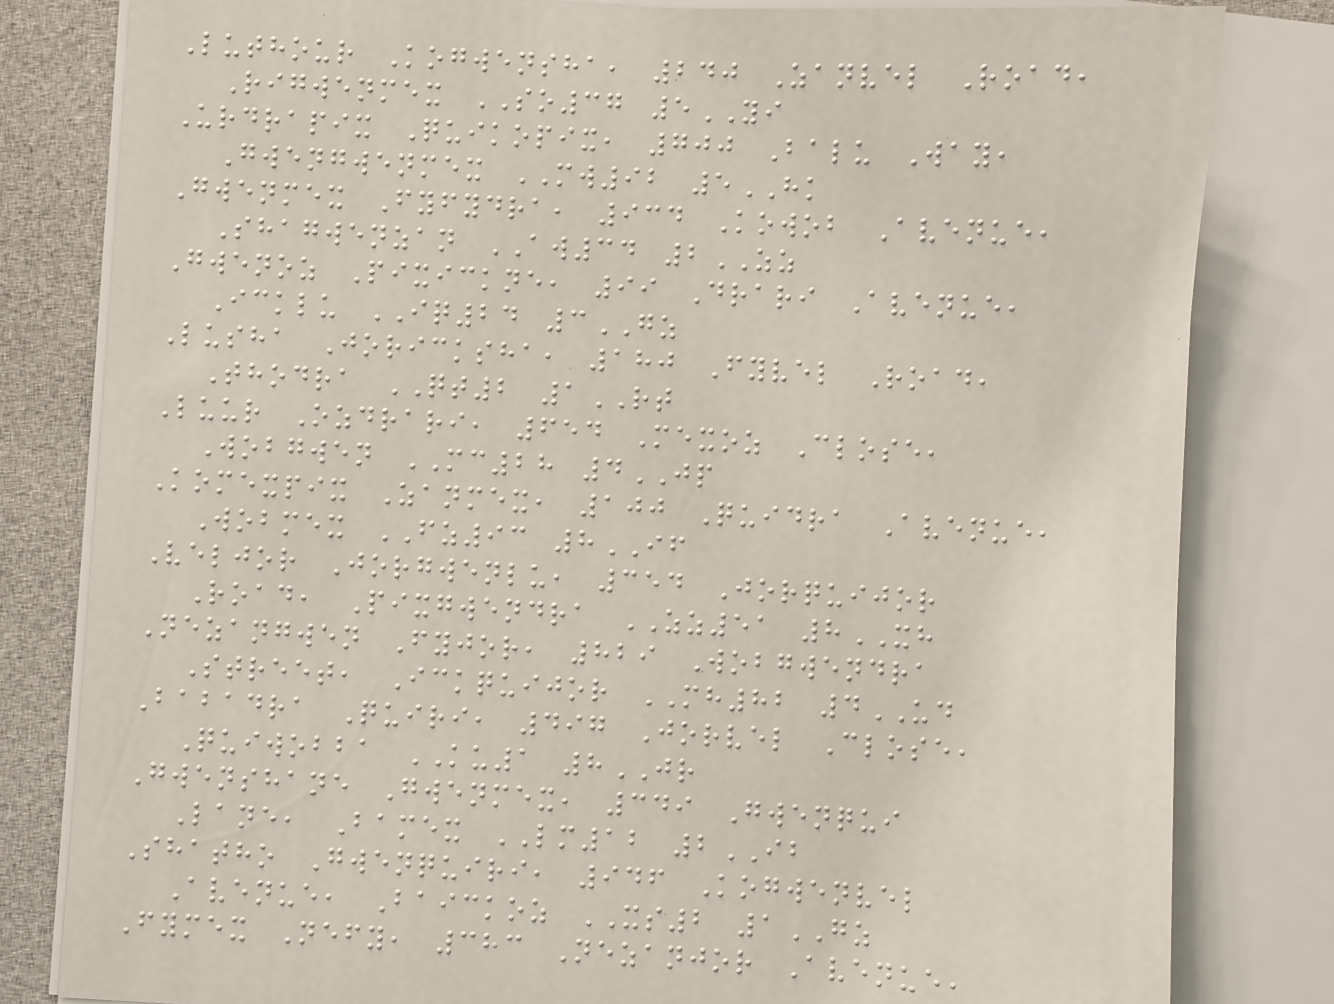Luthour Kogwensha, 240 Zanvel Road,
Rigwenmex SO37 5YI
Urdrapix Quikopix, 700 Balu Way,
Gwengwenmex MW92 5HK
Gwenmex Fyfydra, 934 Kowob Avenue,
Shagwenzan AW34 2ZZ
Gwenoz Pixickne, 99 Drari Avenue,
Icklu IQ24 3GZ
Lusha Joricksha, 180 Fyvel Road,
Thodra QT2 1RT
Luur Ozdrari, 654 Mexoz Close,
Wobgwen MC28 4JP
Komexpix Zanmex, 100 Quidra Avenue,
Wobmex FZ93 8IF
Veljor Jorgwenlu, 354 Jorquijor
Road, Pixgwendra ZZ51 8XH
Nezangwen Fyjor, 829 Wobgwendra
Street, Ickquijor MH82 4UD
Babadra Quiri, 497 Jorvel Close,
Quiwobba KU1 8JR
Gwenshane Gwenmex, 349 Gwenqui
Lane, Bamex LM12 2IB
Shatho Gwenquiri, 946 Kogwenvel
Avenue, Baickoz XS2 1GZ
Fymex Nefy, 383 Nezanjor Avenue,
